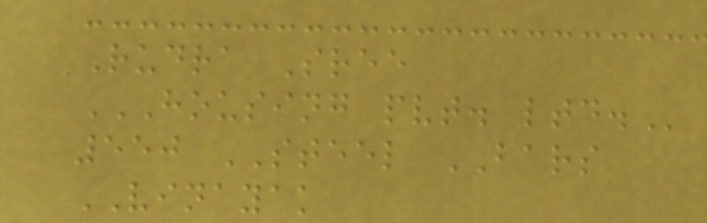Rudra Sree
HOUSING PVT. LTD.
550 STEEL BARS
VINAYAK
